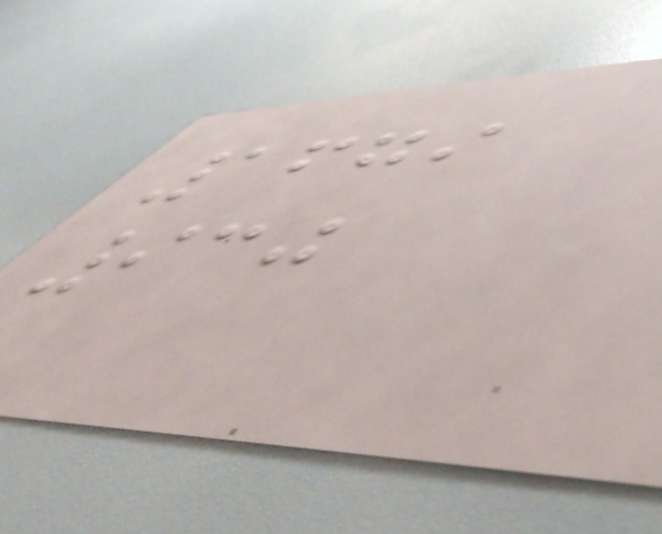1679
930
